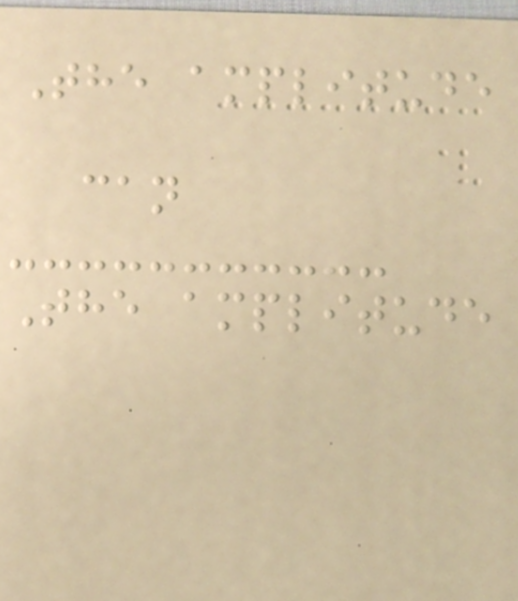The amplitude
can
The amplitude
